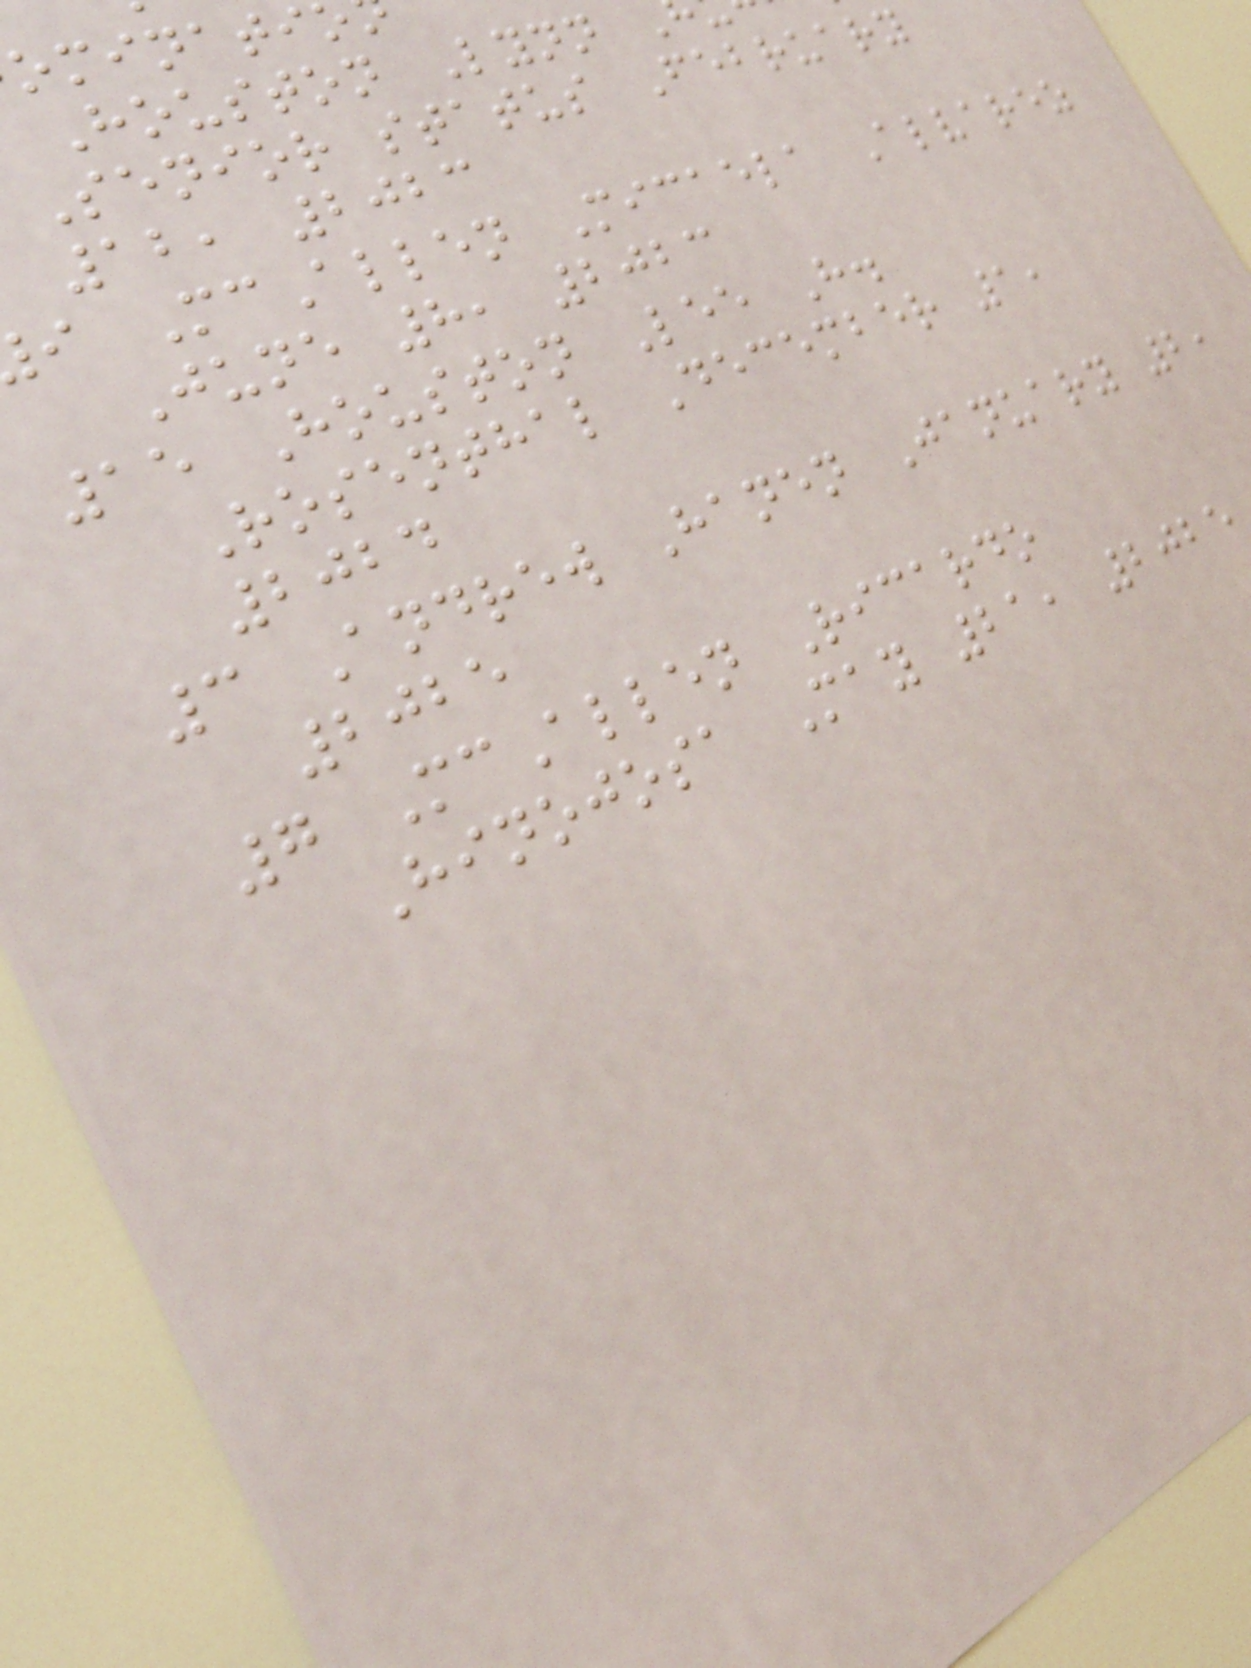Houston Lynn
Senior status February
12, 2023
i McAllen Micaela Alvarez
June 8, 2023
15 Houston Lee H.
Rosenthal December 1,
2024
3 Andrew Hanen January 2,
2025
7 McAllen Ricardo
Hinojosa May 21, 2025
